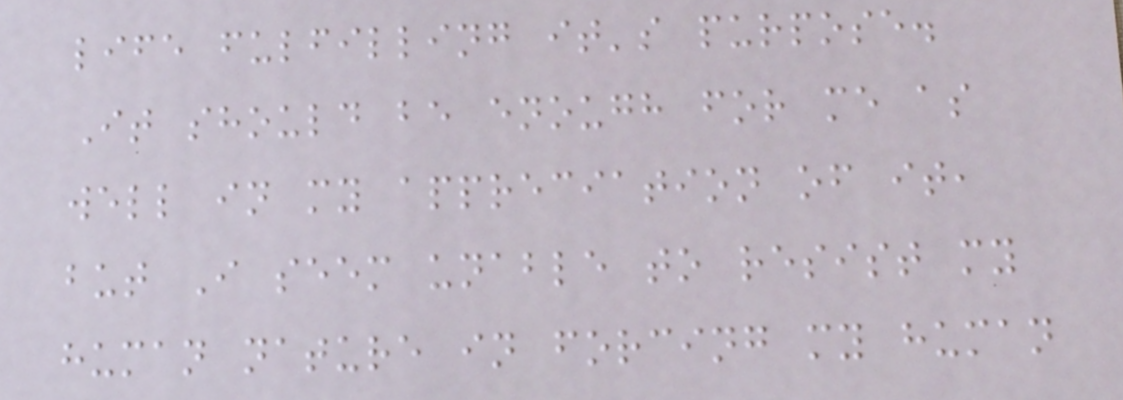life fulfilling it's purpose.
It should be enough for me as
well in my appreciation of it,
but I seem unable to resist my
human nature in forcing my human
